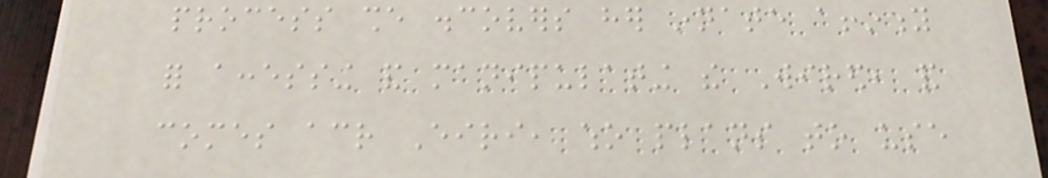process she discovers her innate affinity
for accessing and manipulating the Wired, and
comes across Eiri, who plans to use
